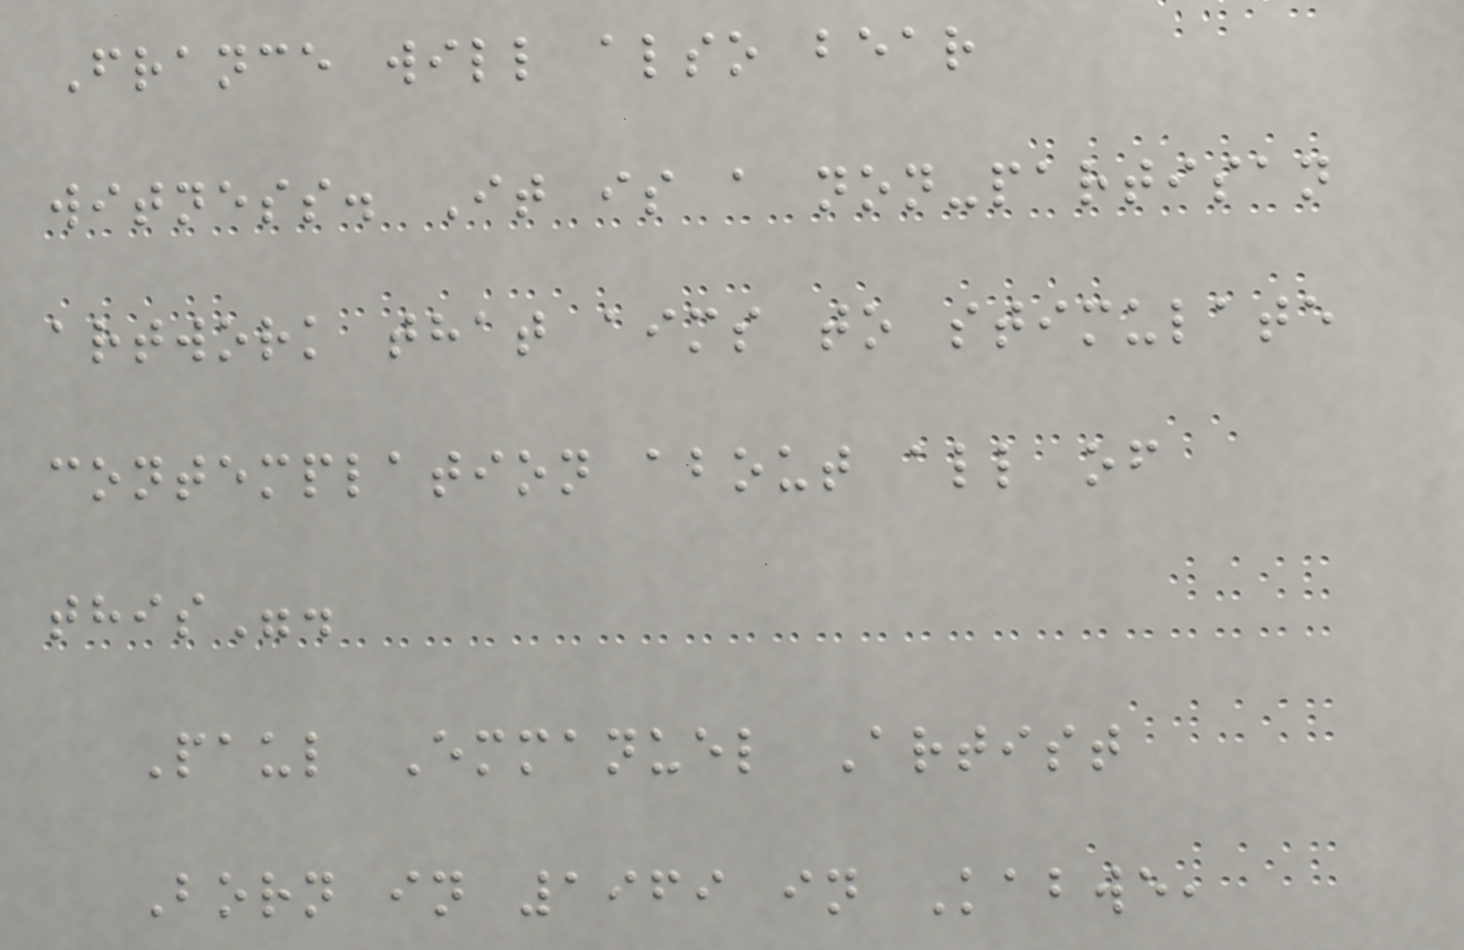France will also bear
witness. It is a non-partisan
artwork that aims to stimulate
contemplation about all of
this".
Paul Emmanuel Artist
Born in 1969 in Kabwe,
